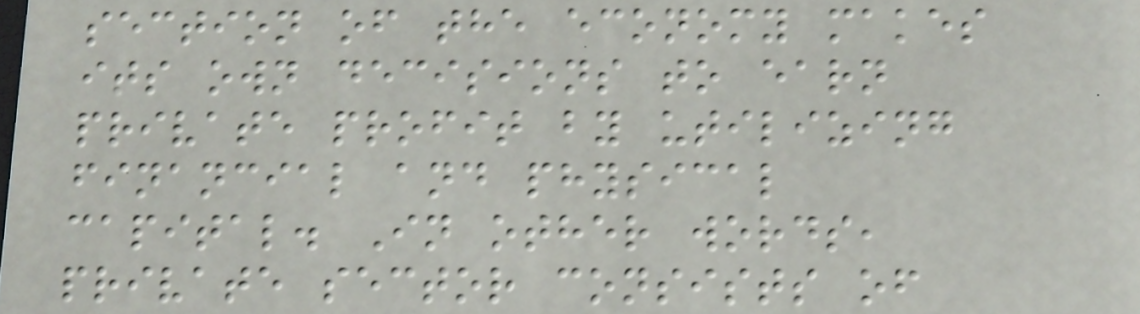section of the economy makes
its own decisions to earn
private profit by utilizing
financial and physical
capital. In other words,
private sector consists of
